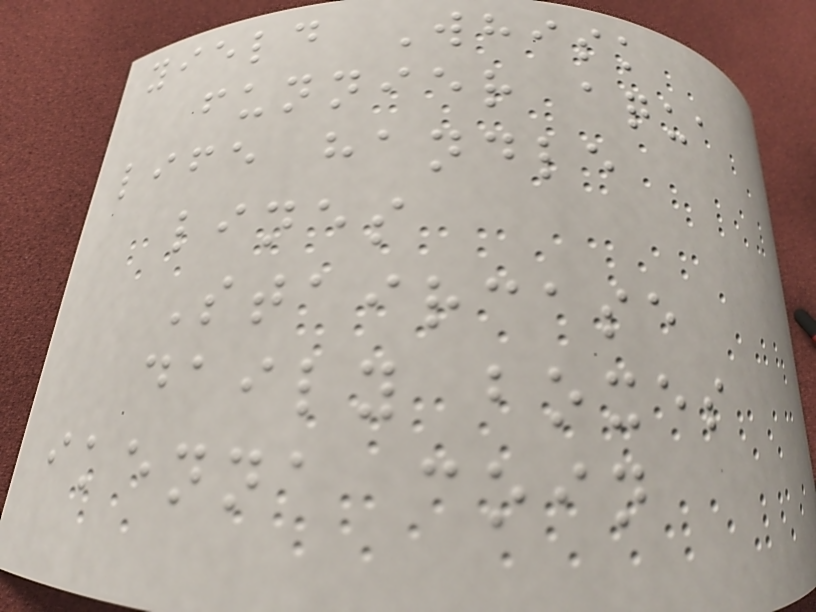yield Whisk
funnier aqua
life handle
lines
Staircase
daily boxes
ikenna coin
